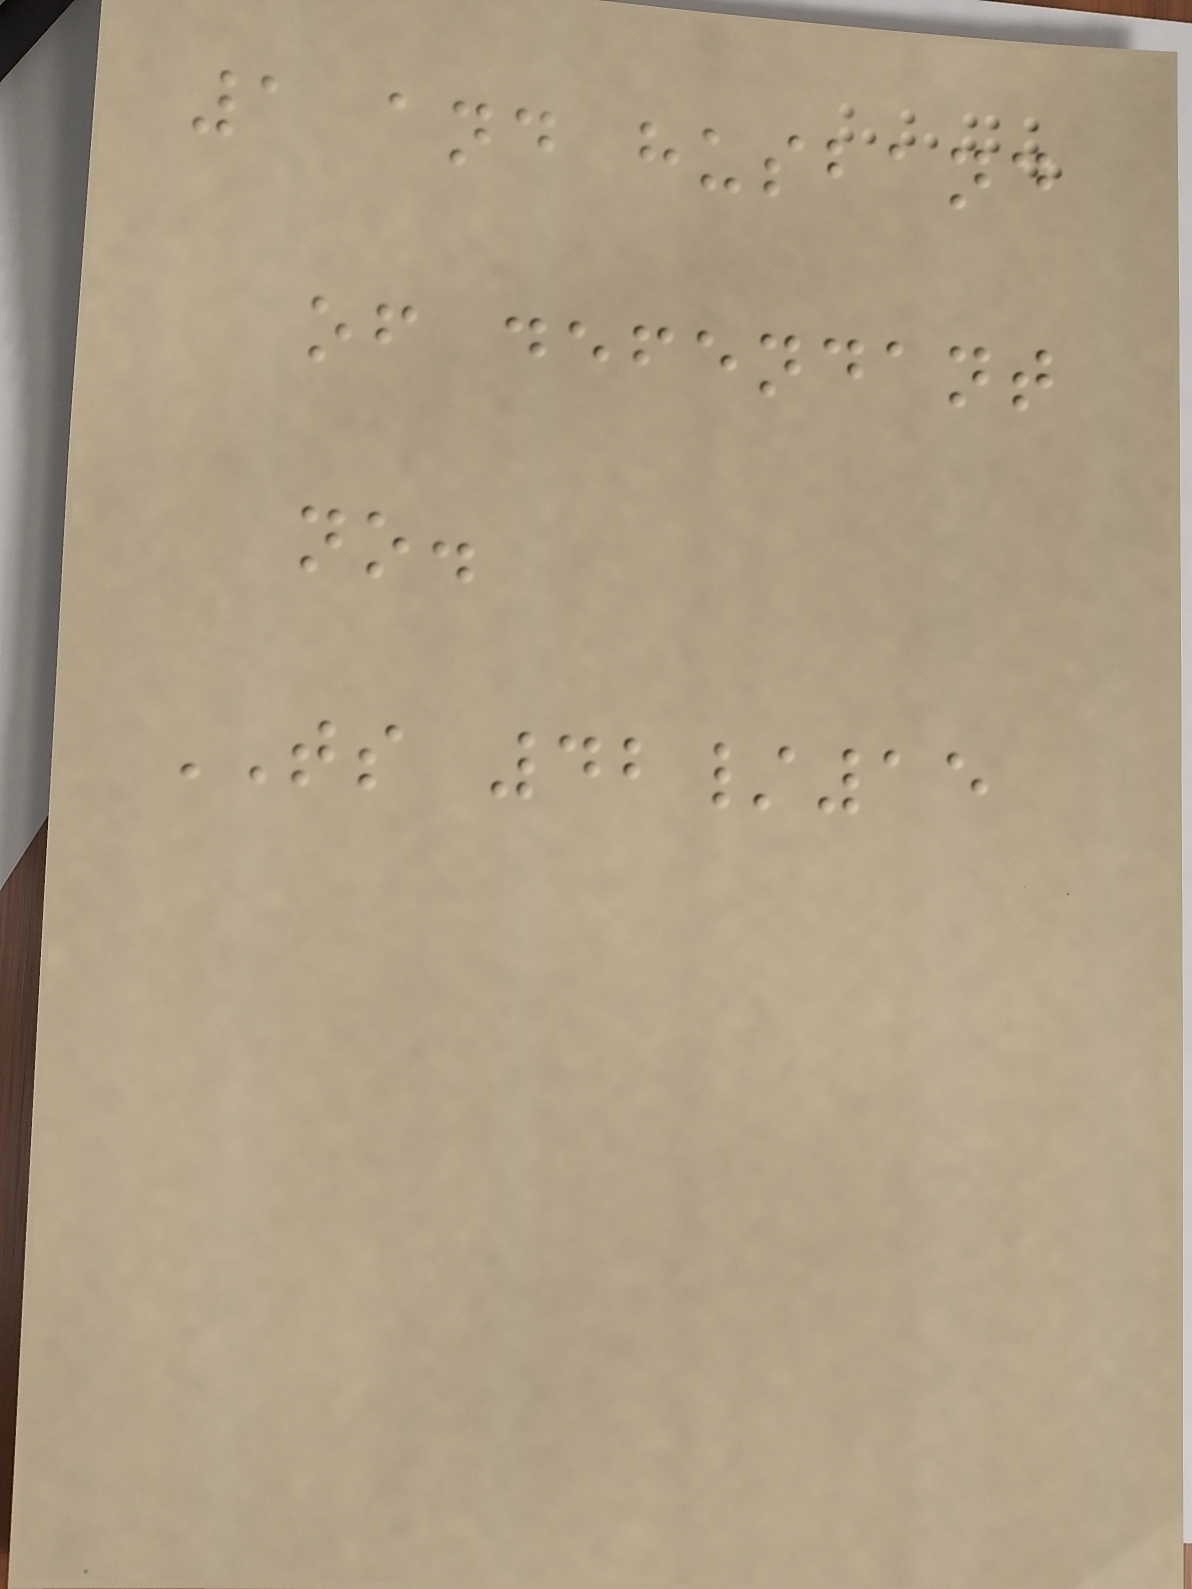1 and husband
of defendant
no.
TS 42/15
